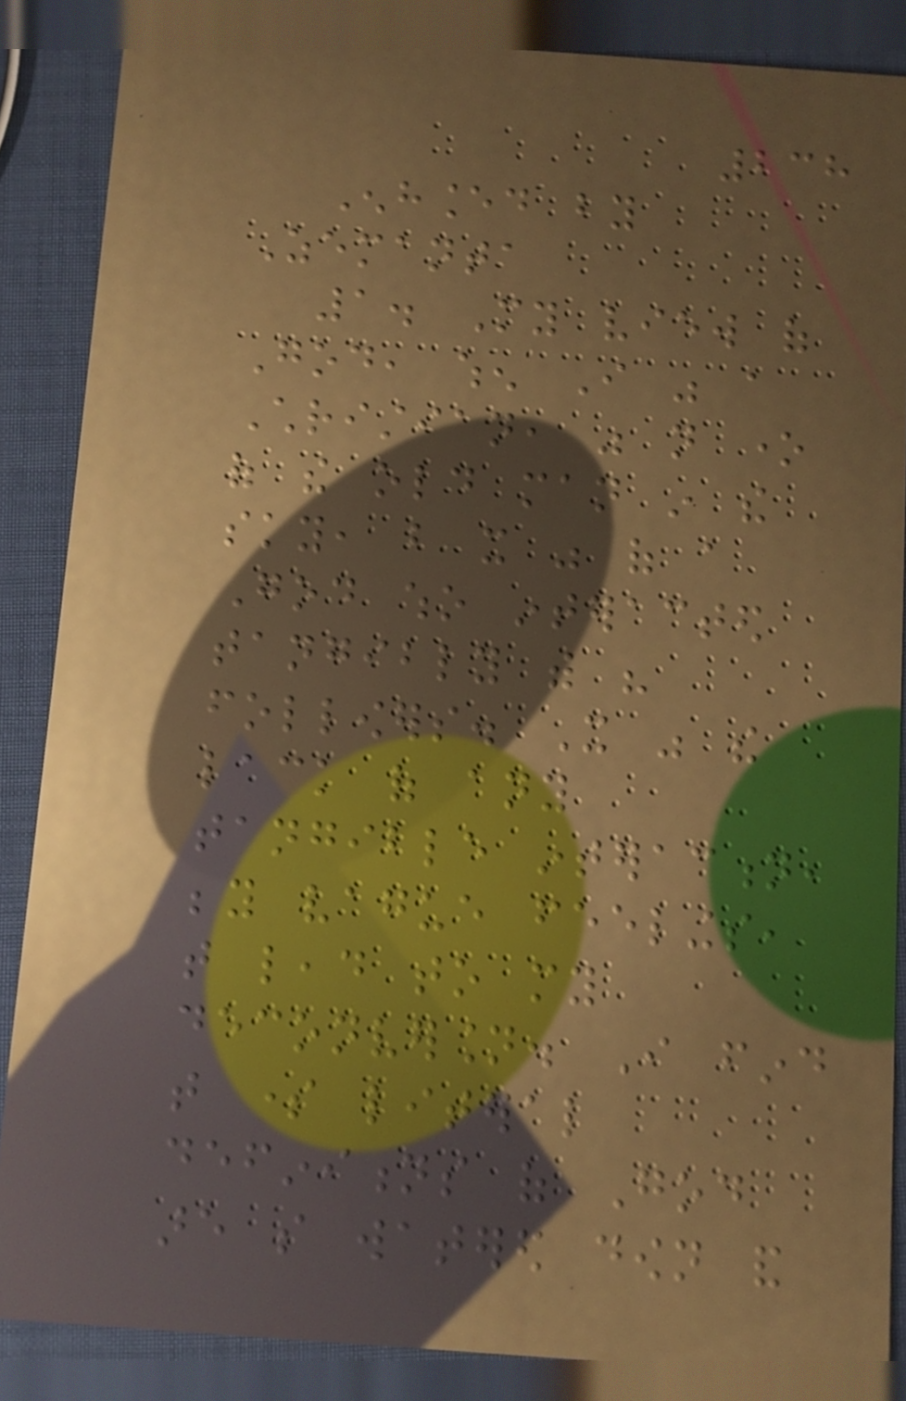238
Enhanced by
Zemanta
1. My view of
God, when I was a
Christian, was not one
of the old man in the
sky, but it was of a
God who interacted
tangibly with his
followers. It was the
lack of any
tangible interaction,
beyond vague feelings,
that lead to my
deconversion. I find
that some literal
definitions of God
are so watered down and
